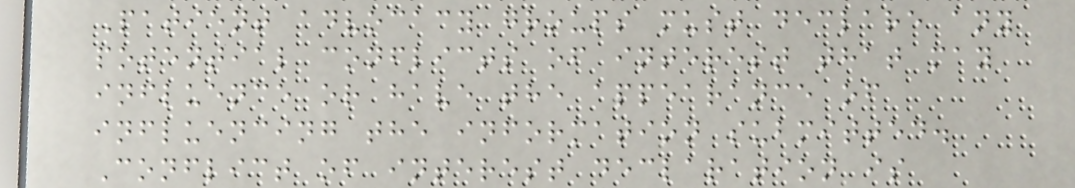Patient advocacy groups must declare any
potential conflicts of interest that may
influence or have the appearance of
influencing the information submitted.
Conflict of interest declaration is
